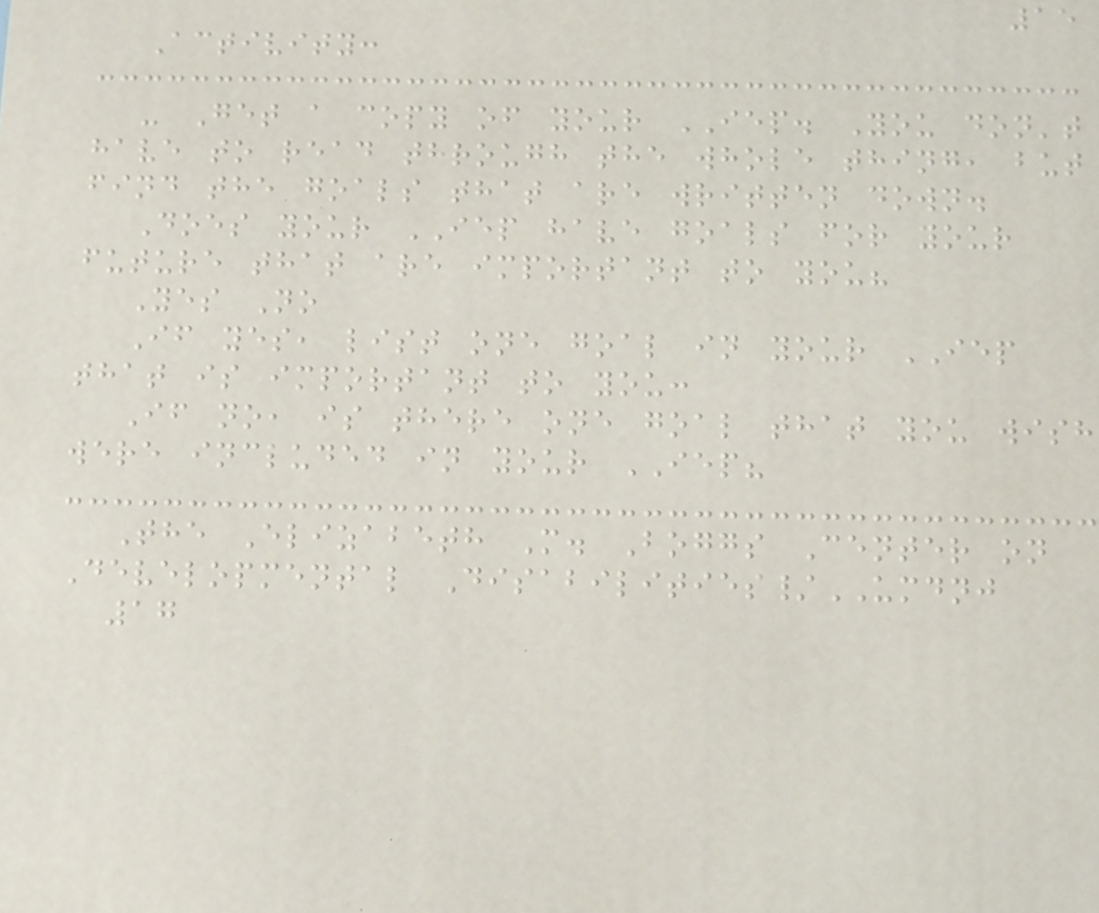15
Activity:
- Get a copy of your IEP. You don't
have to read through the whole thing, but
find the goals that are written down.
Does your IEP have goals for your
future that are important to you?
Yes No
If yes, list one goal in your IEP
that is important to you:
If no, is there one goal that you wish
were included in your IEP?
The Elizabeth M. Boggs Center on
Developmental Disabilities/UMDNJ
17
